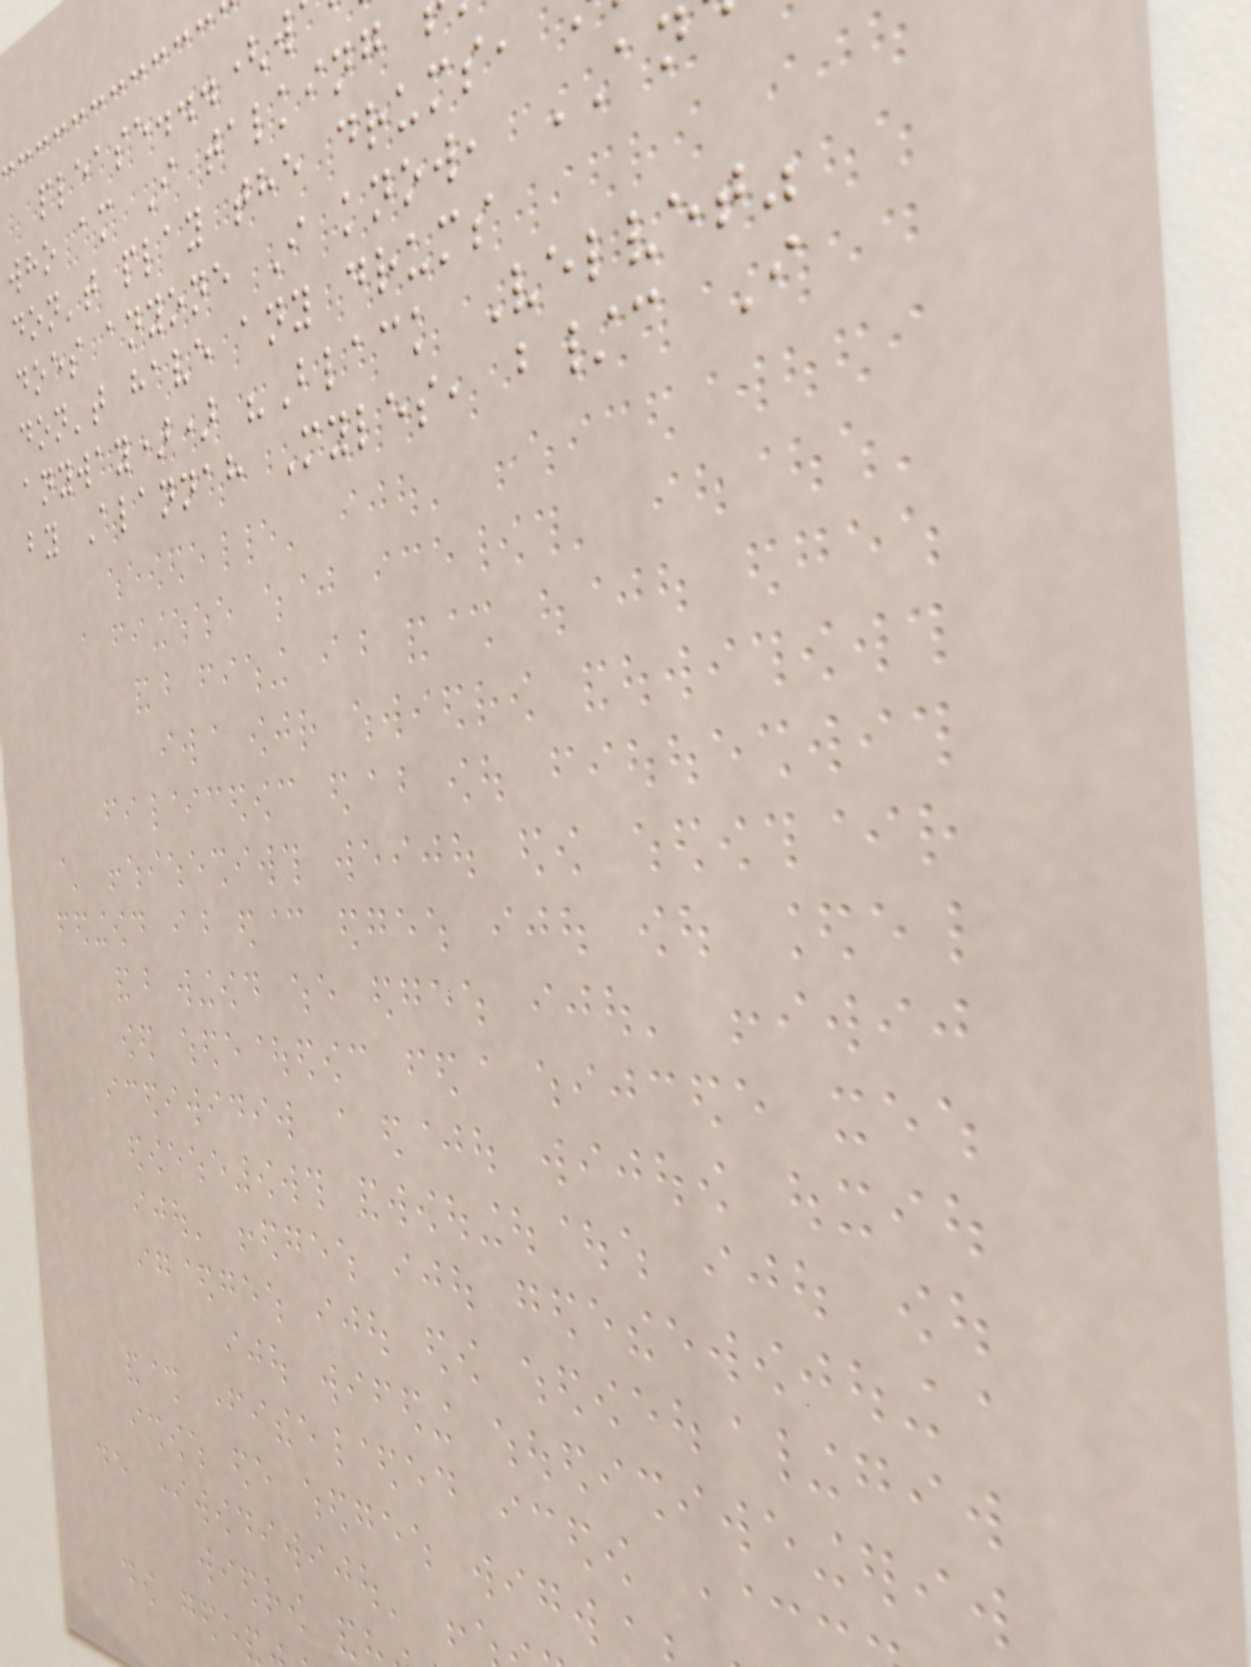please...(w
who am I talking
don't play the drums,
does anyone I know, AN
don't have any drums
anyway)) "Black Velvet"
by Alannah Myles, b/c I
